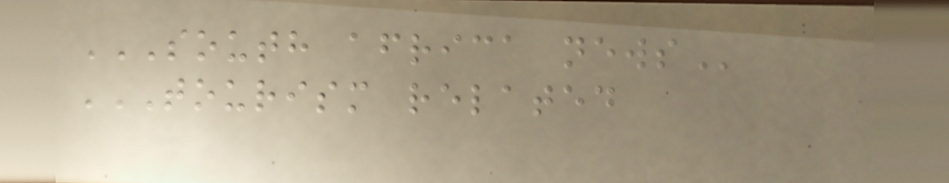SOUTH AFRICA NEWS
TOURISM RELATED
